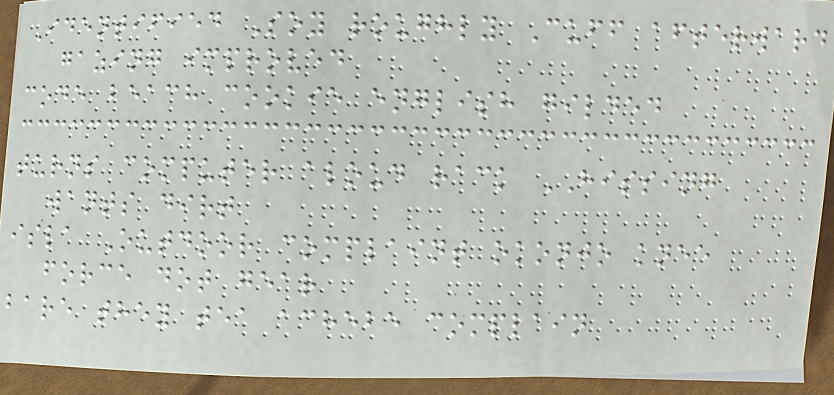Identified Soy roughly Cuff afterward
gazing improved
code beach cookie english gilded
turns computer aloud rack HISSING
wants dirt
isla Outdoor complaint okonjo knee
force dot gear
bare they tea achebe complain
